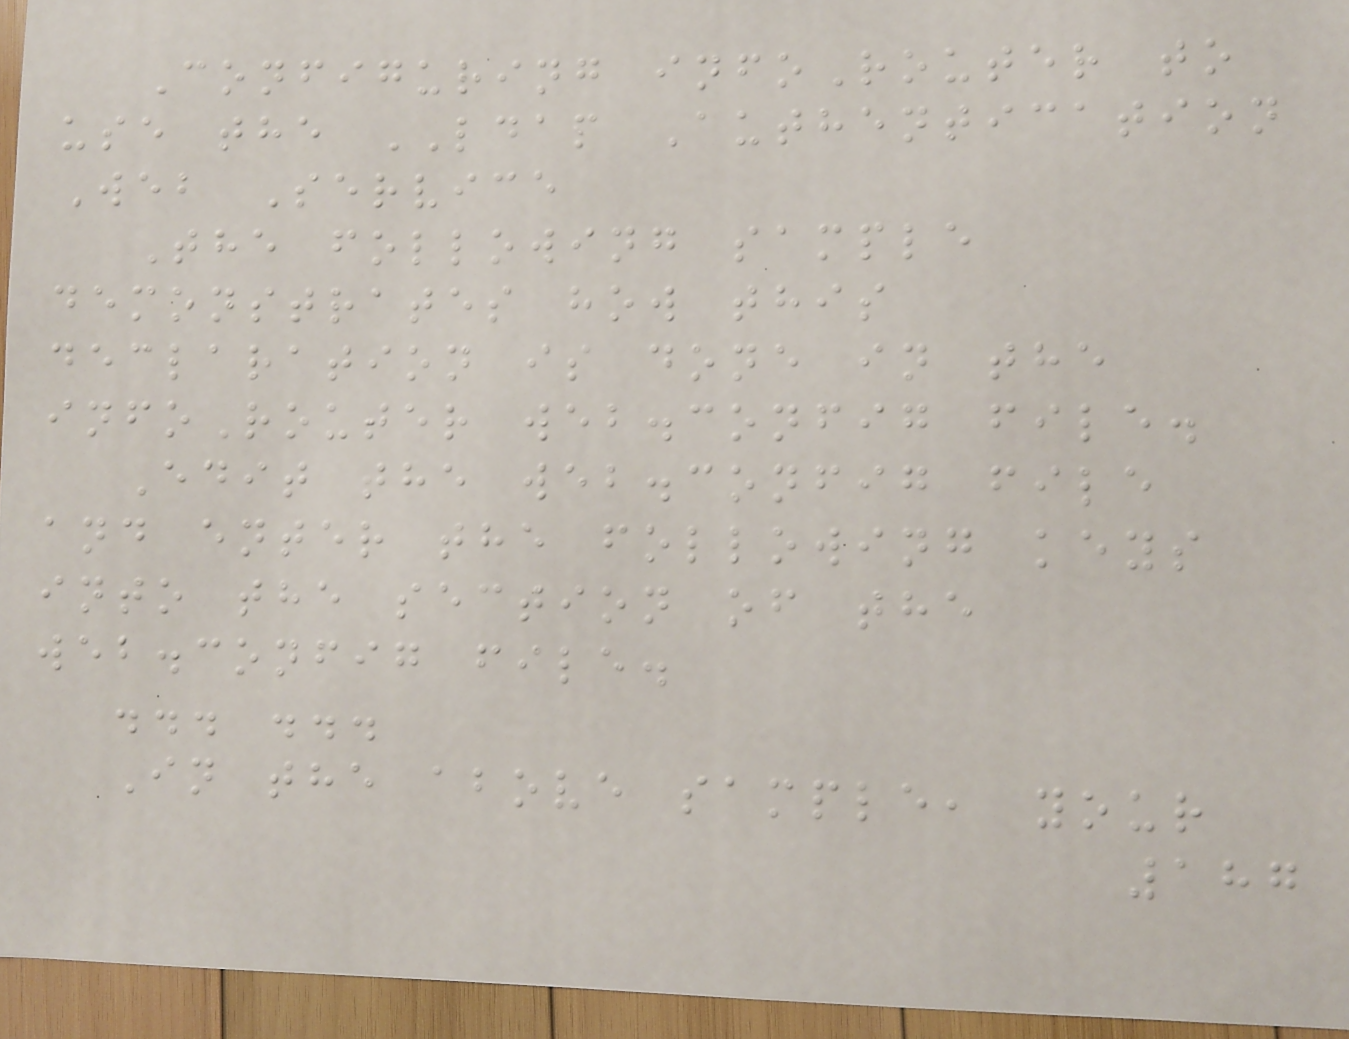Configuring infoRouter to
use the LDAP Authentication
Web Service
The following sample
demonstrates how this
declaration is done in the
infoRouter web.config file.
Edit the web.config file
and enter the following keys
into the section of the
web.config file.
... ...
In the above sample, your
187
